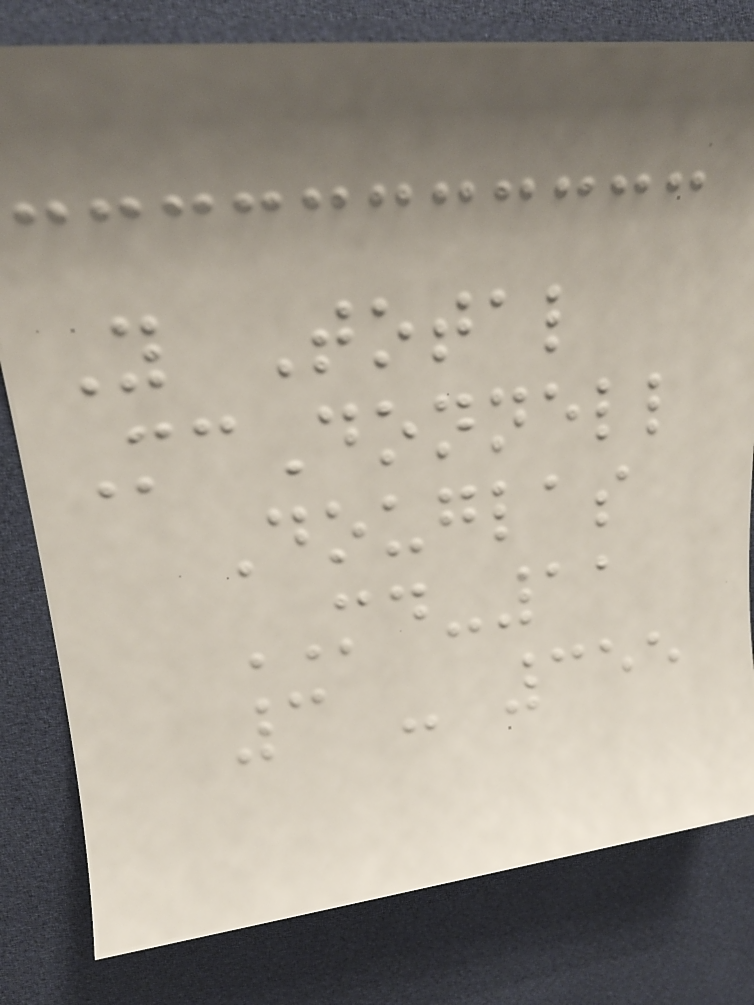Y Total
McDonnell
Douglas
MD-11
3 - 355
